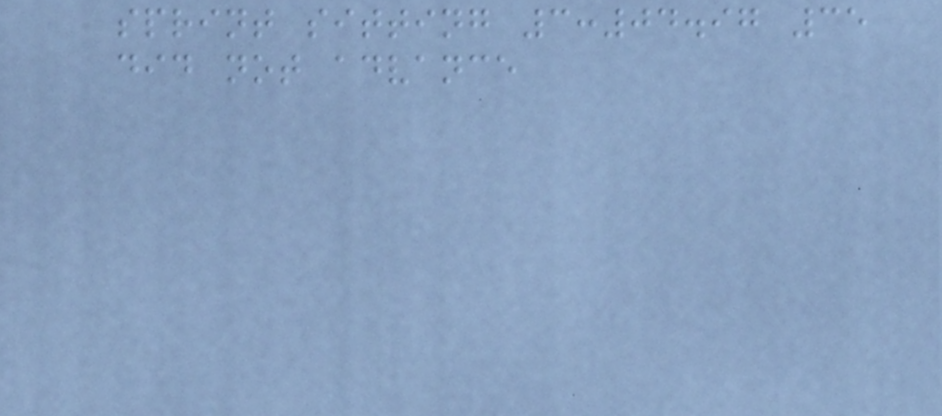sprint sitting 3:04.97 35
did not advance
